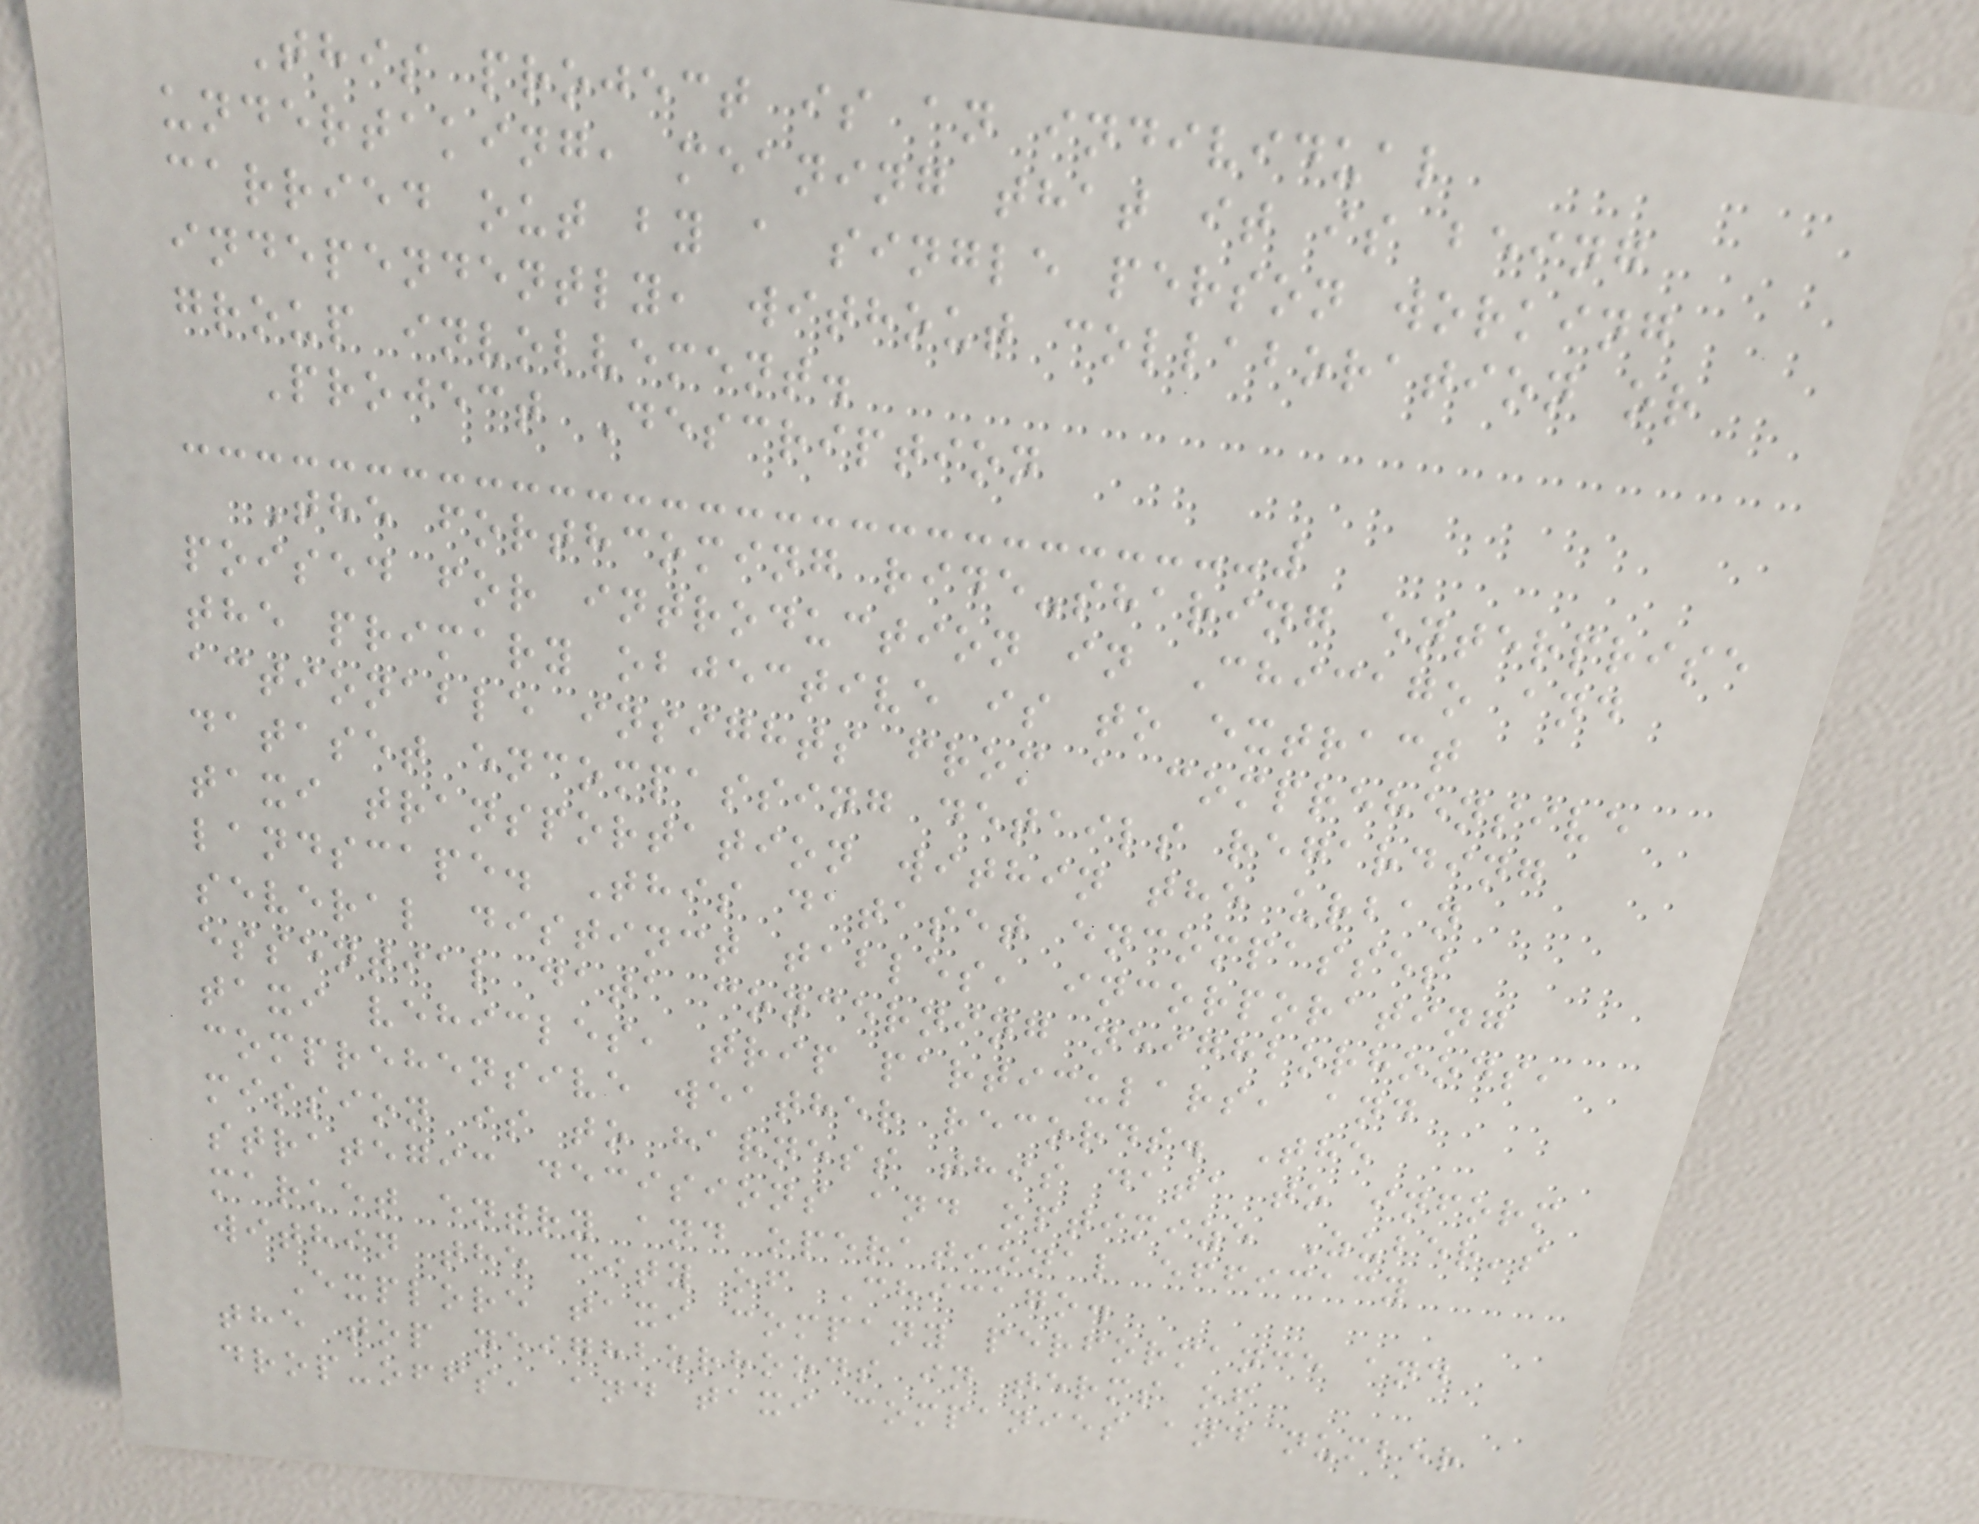This project is an individual
undertaking, meaning that it is being
carried out by a single person working
independently, without collaboration or
group involvement.
Project Description
The forthcoming ride-sharing enterprise
poised for introduction in Chicago and
the primary objective is to extract
actionable insights from a comprehensive
dataset encompassing details regarding
taxi transportation within the urban
landscape. This dataset encompasses
several distinct tables, incorporating
essential data concerning neighborhoods,
taxi vehicles, trip particulars, and
comprehensive weather records. The
mission is to harness this data to inform
strategic decisions and optimize Zuber's
market entry and operational efficacy
within the city of Chicago.
Explore taxi company performance and
the top neighborhoods in terms of
drop-offs, and taxi companies and number
